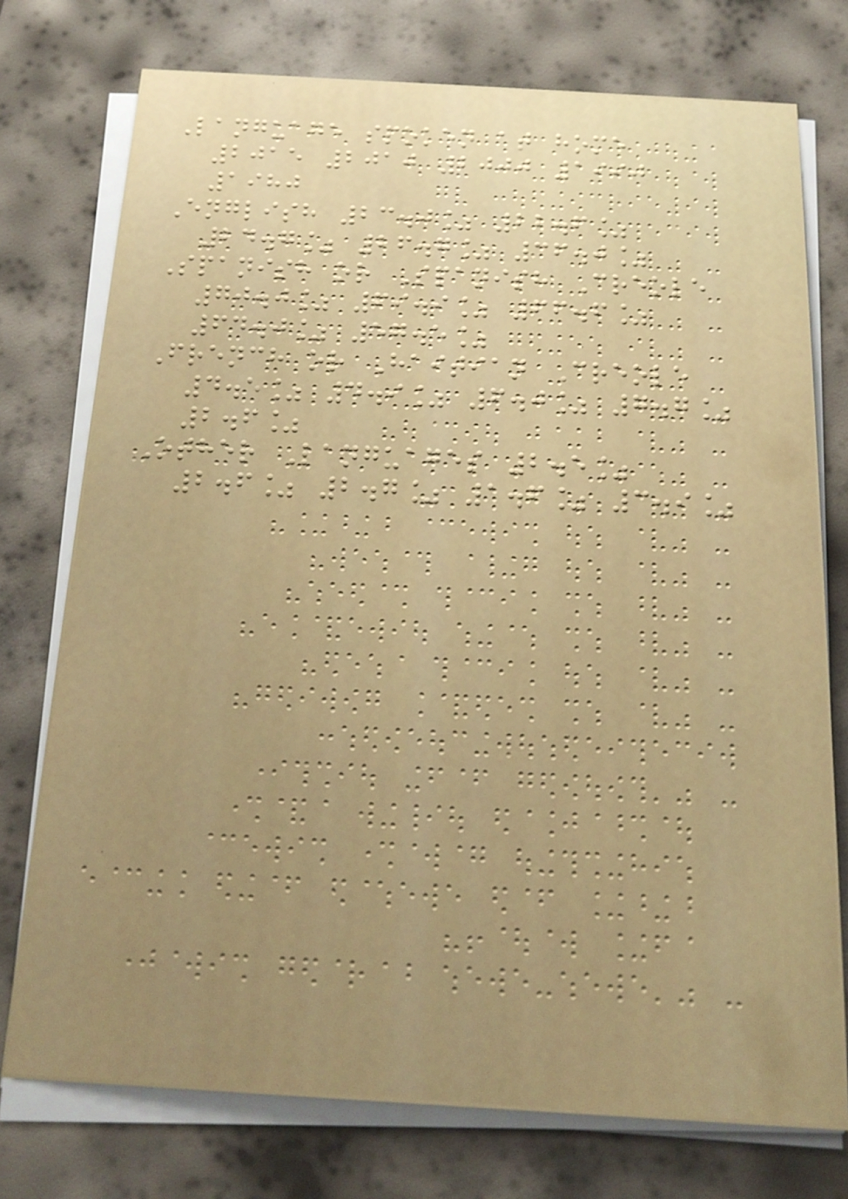Language spoken at home
2015 2010 2000 1990
1980
English 23.0% 22.6%
24.7% 26.7% 36.0%
Spanish or Spanish Creole
70.0% 69.9% 66.6%
64.0% 57.5%
French or Haitian Creole
4.5% 4.9% 6.0% 7.7%
2.6%
Other Languages 2.5%
2.6% 2.7% 1.6% 3.9%
